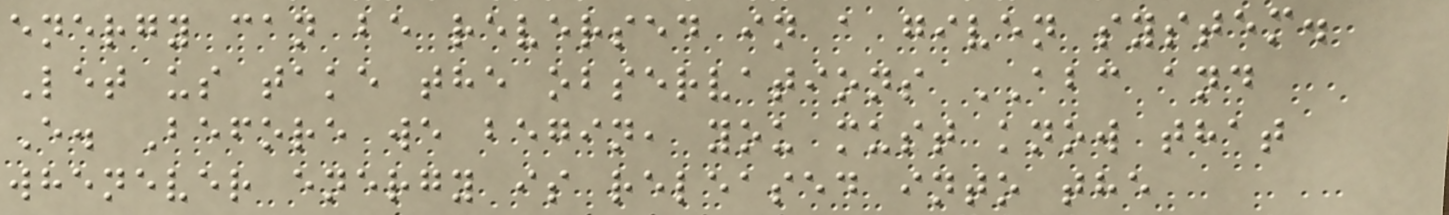energy can be reversed in a given system.
Let us take the observations ABC and
E. Before we begin, you must know that
whenever energy is released into the
